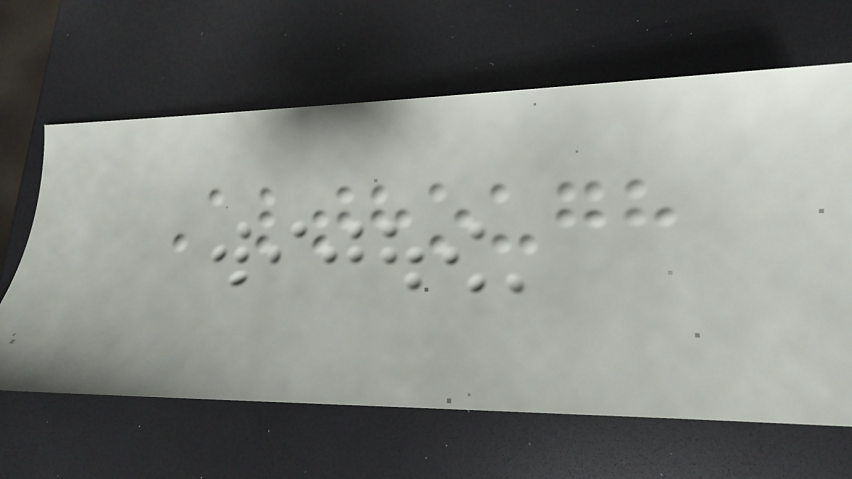Although
